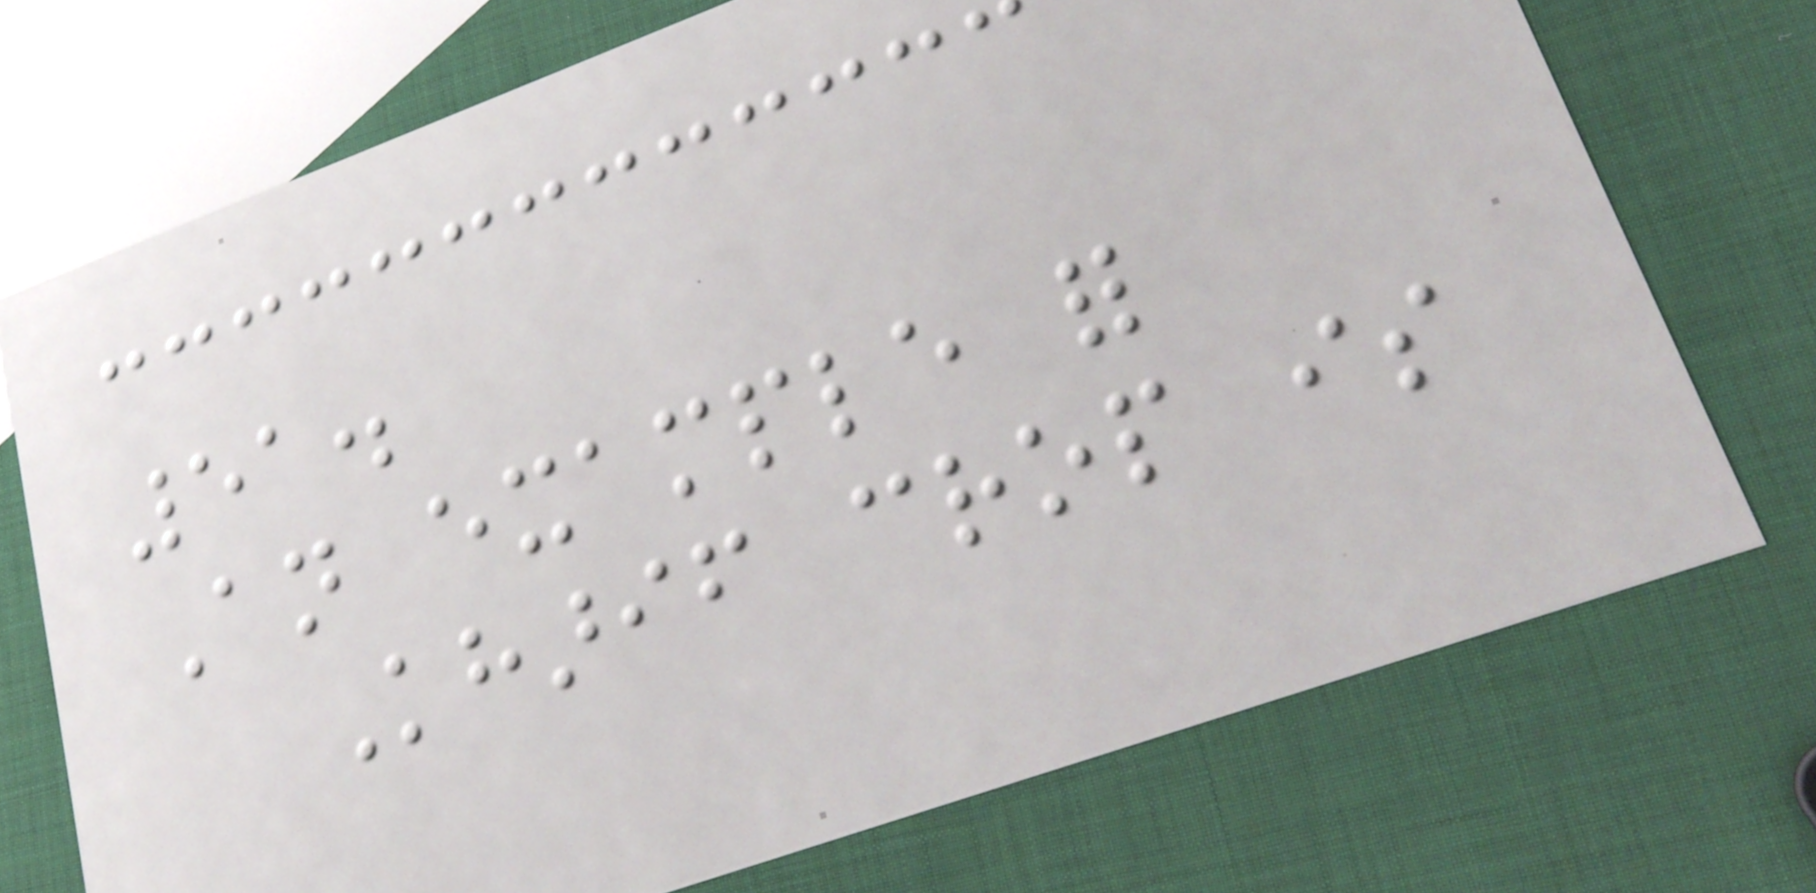51.
An example for
Kharif crop is
